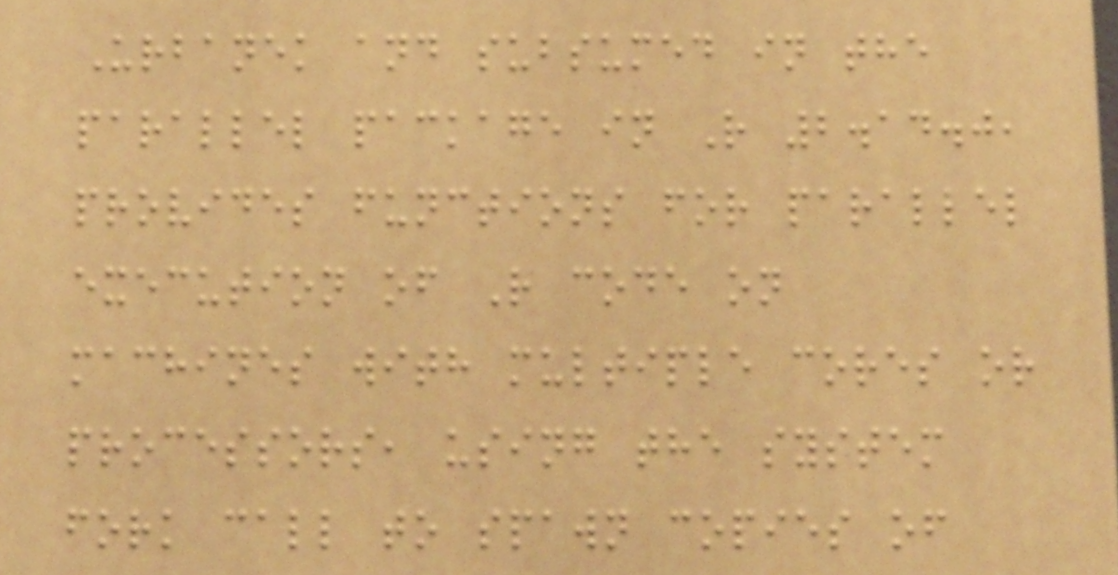Urbanek and subsumed in the
parallel package in R 2.14.0,
provides functions for parallel
execution of R code on
machines with multiple cores or
processors, using the system
fork call to spawn copies of
